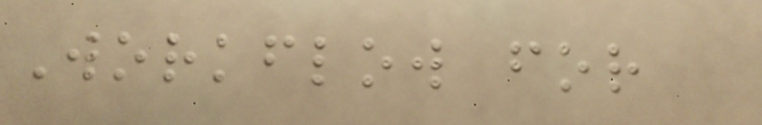Workflow for
